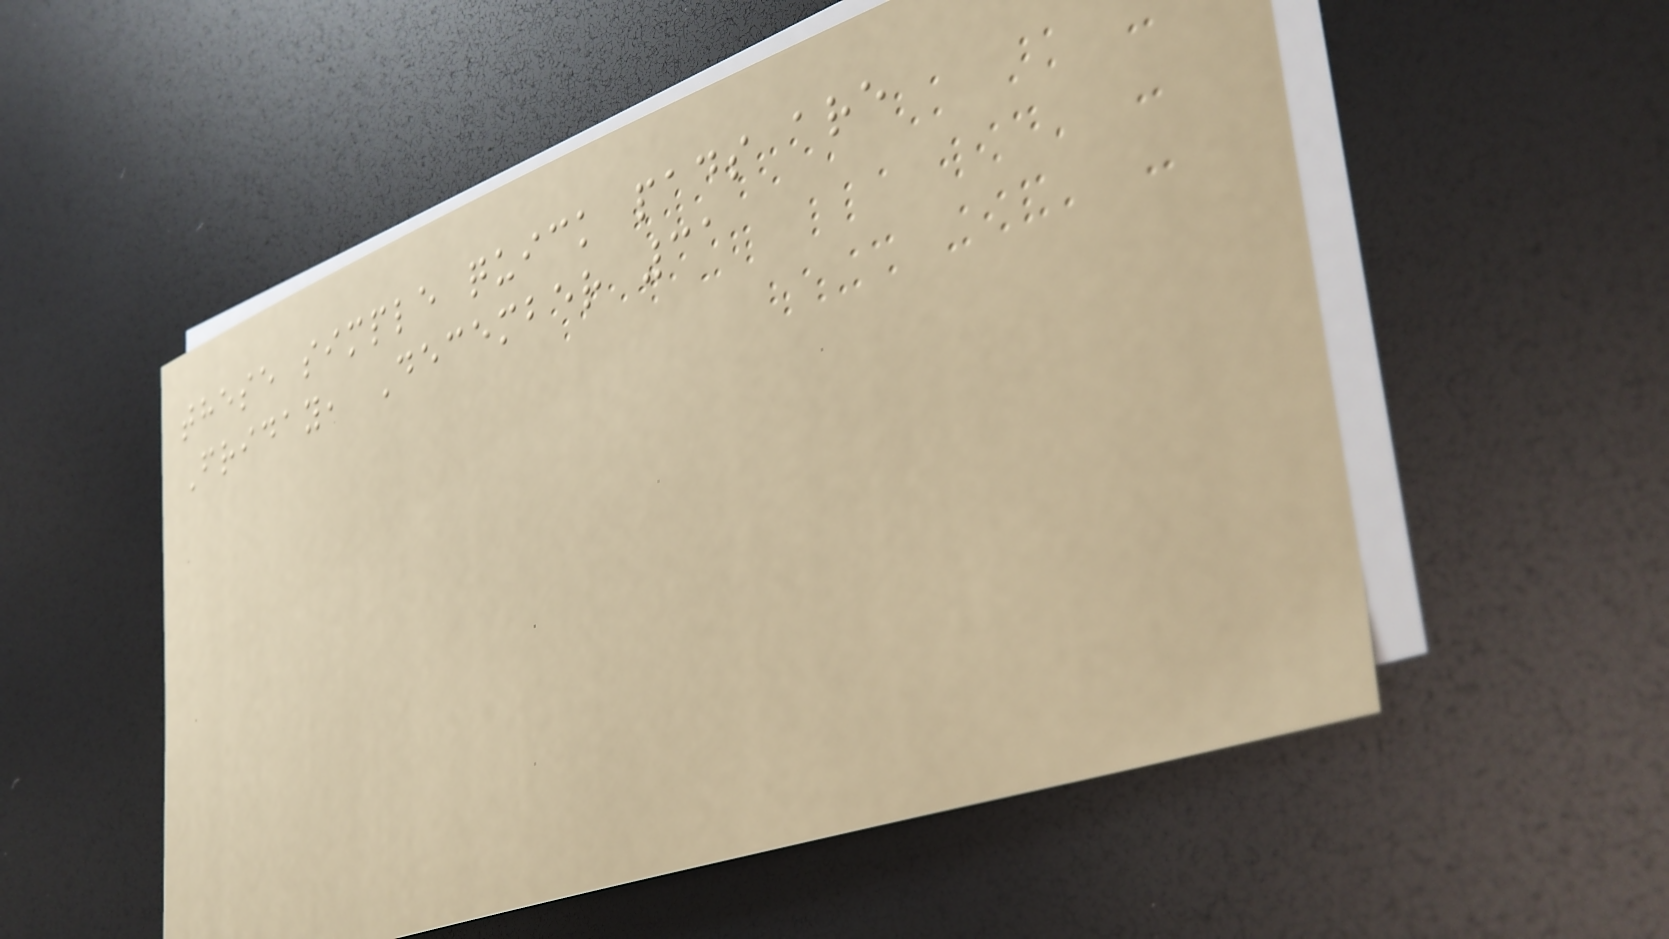these simple quick pads are
Friday, December 31
